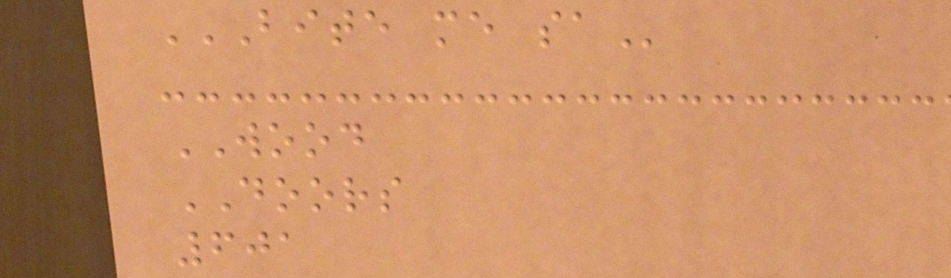BITE ME SA
WOOD
DOORS
601
